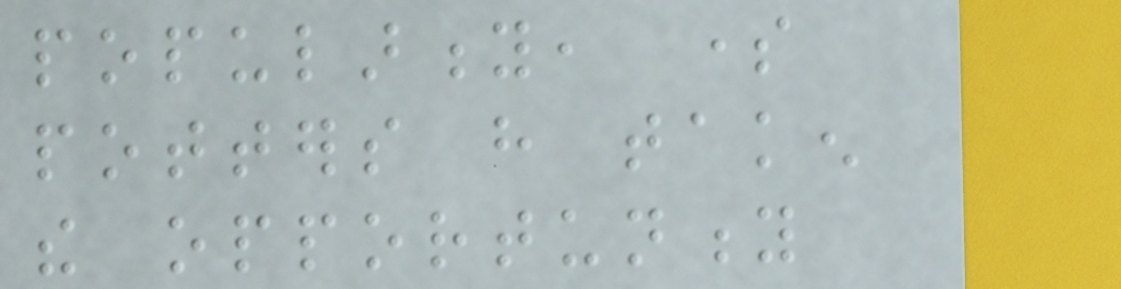popularity, some
potters have taken
the opportunity
